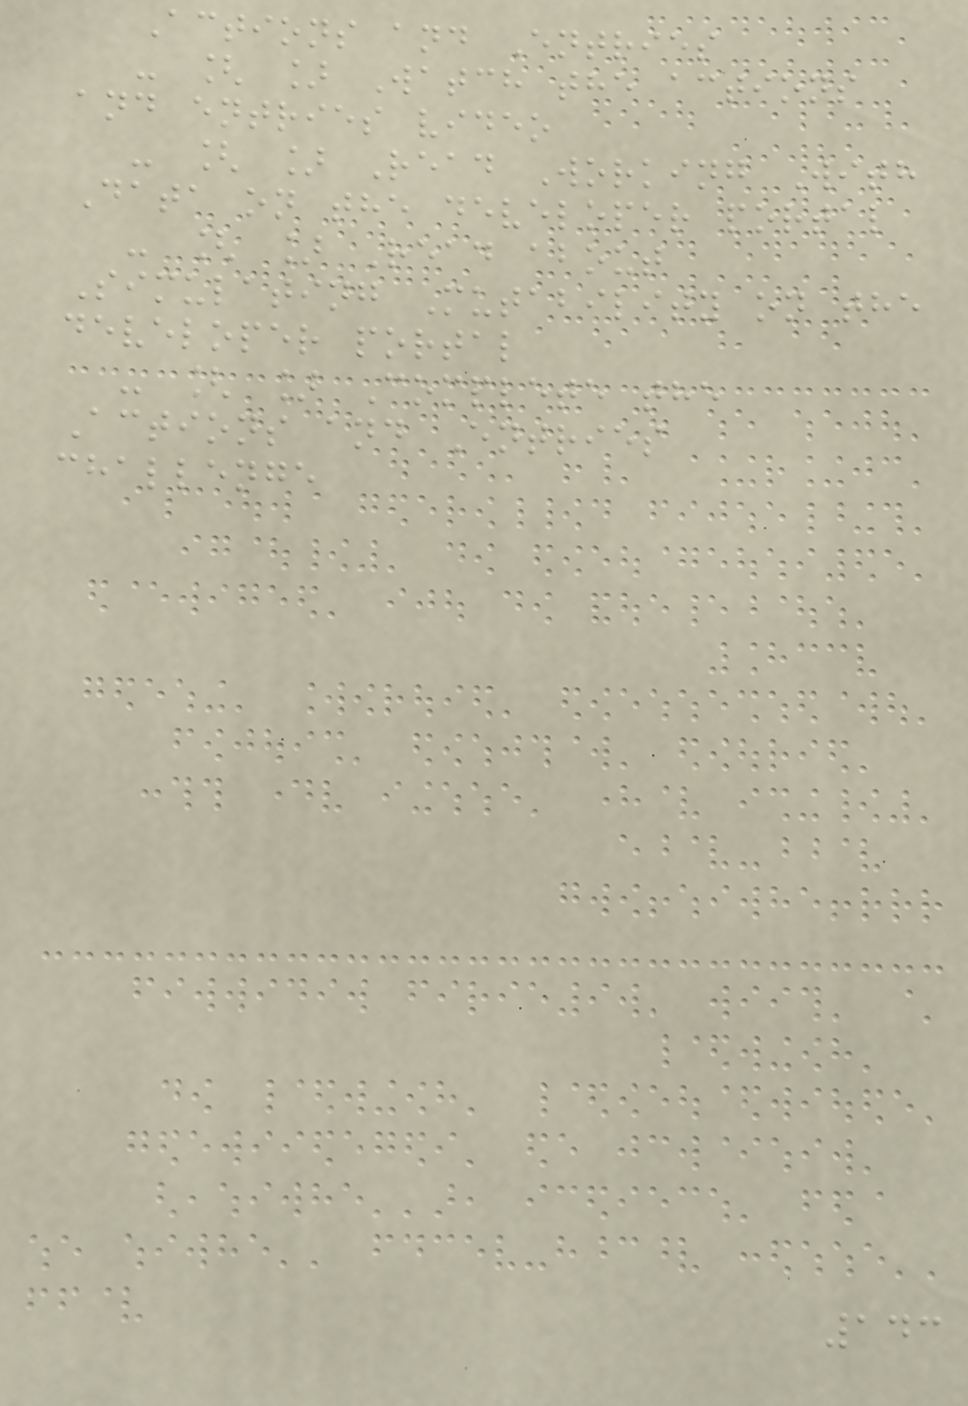Actions and Entries
- [ ] Watch the actions
and entries video
- [ ] Read Working With
Data on the developer portal
- [ ] Read about
Simulating Mutability on the
developer portal
- [ ] Complete the
Actions and Entries
challenge
143
